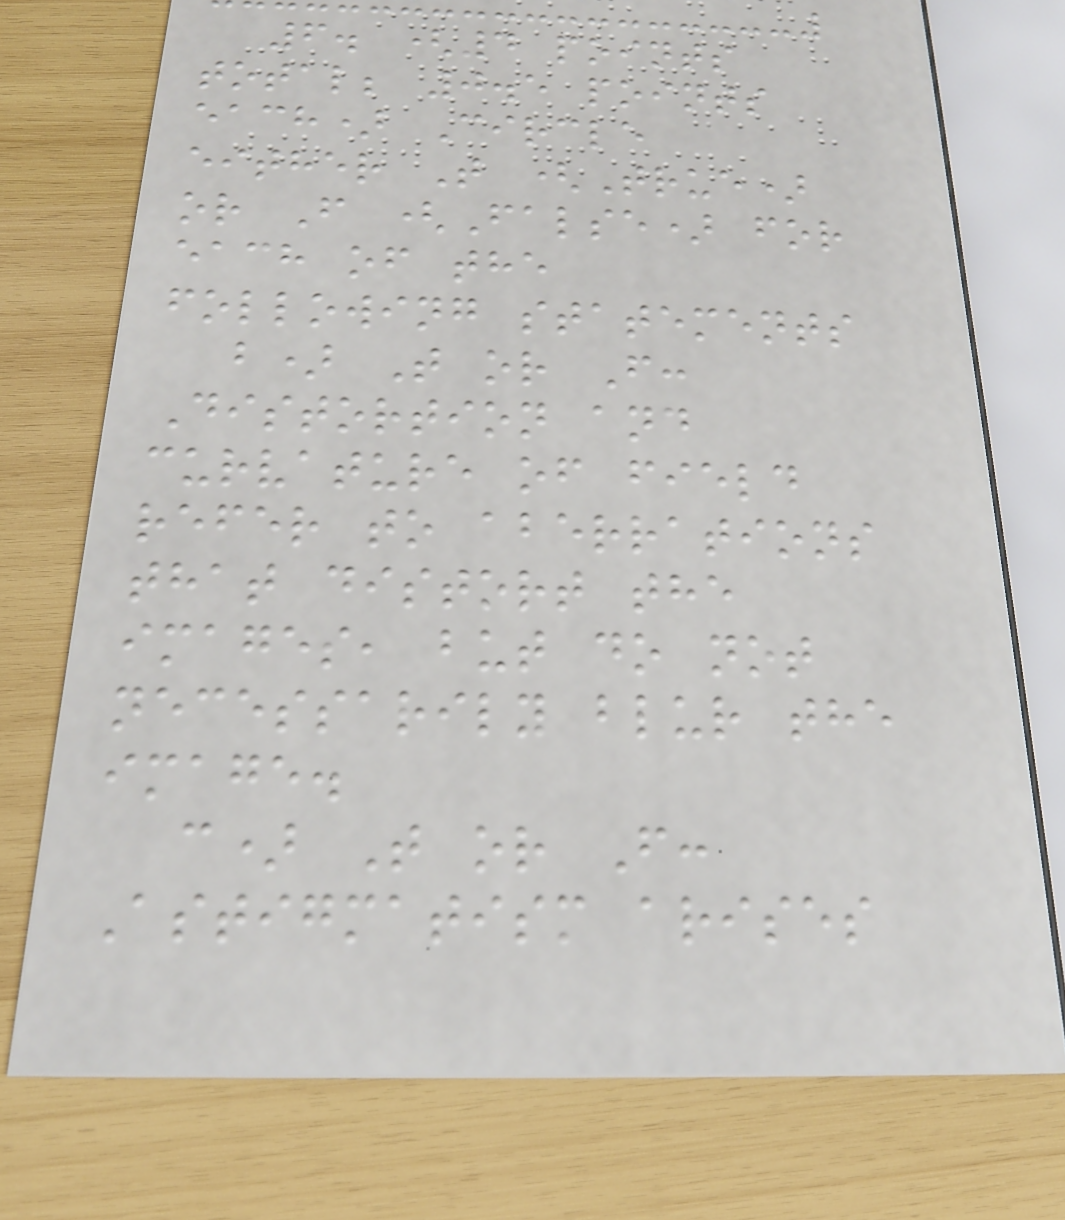6. (4 points
total; 0.5 points
each) Circle
either T (True)
or F (False) for
each of the
following statements
b) T or F:
Distortion and
curvature of field
refer to aberrations
that distort the
images, but do not
necessarily blur the
image.
c) T or F:
Astigmatism arises
